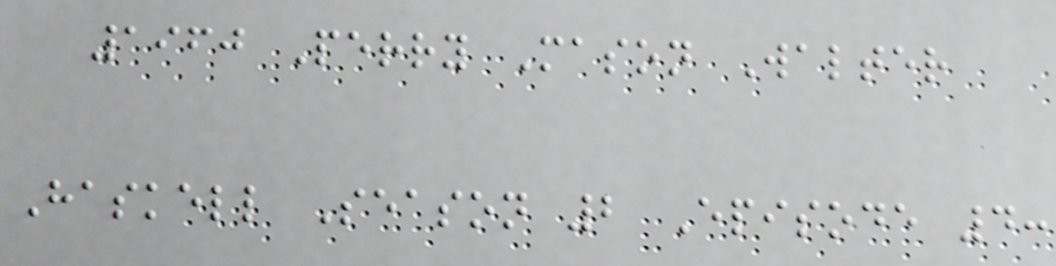1960 Perry Mason Walter
Haskell Season 2 Episode 4:
